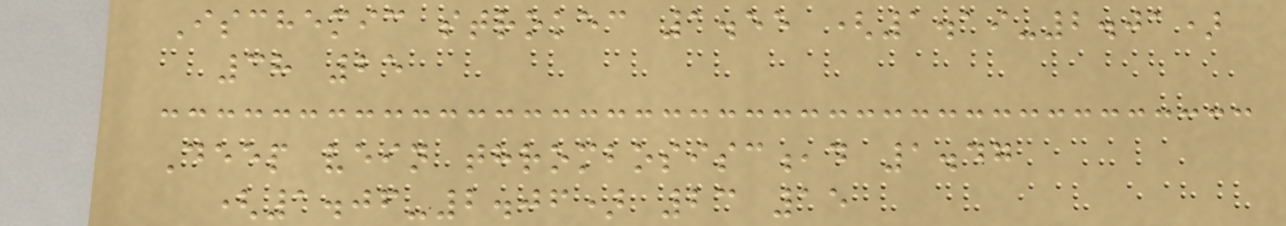Ischemic strokec 1.55 (1.19-2.01)
38 25
Deep vein thrombosisc,d 1.47
(1.06-2.06) 23 15
